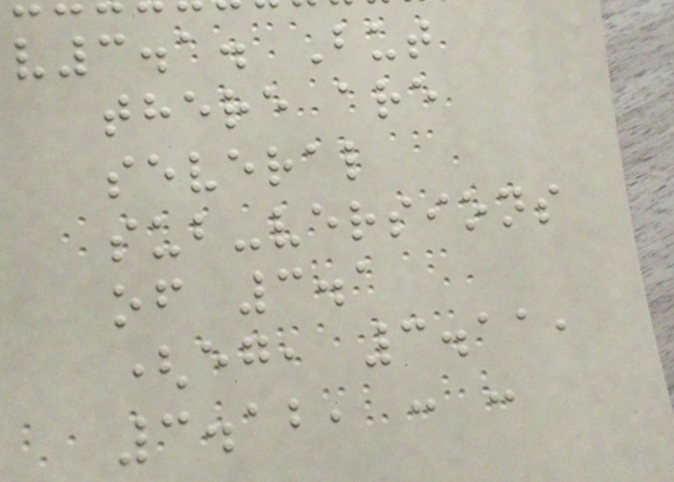v3.1. But
there are
several
sub-versions
of 3.1
(eg, 3.11,
3.12, : :
